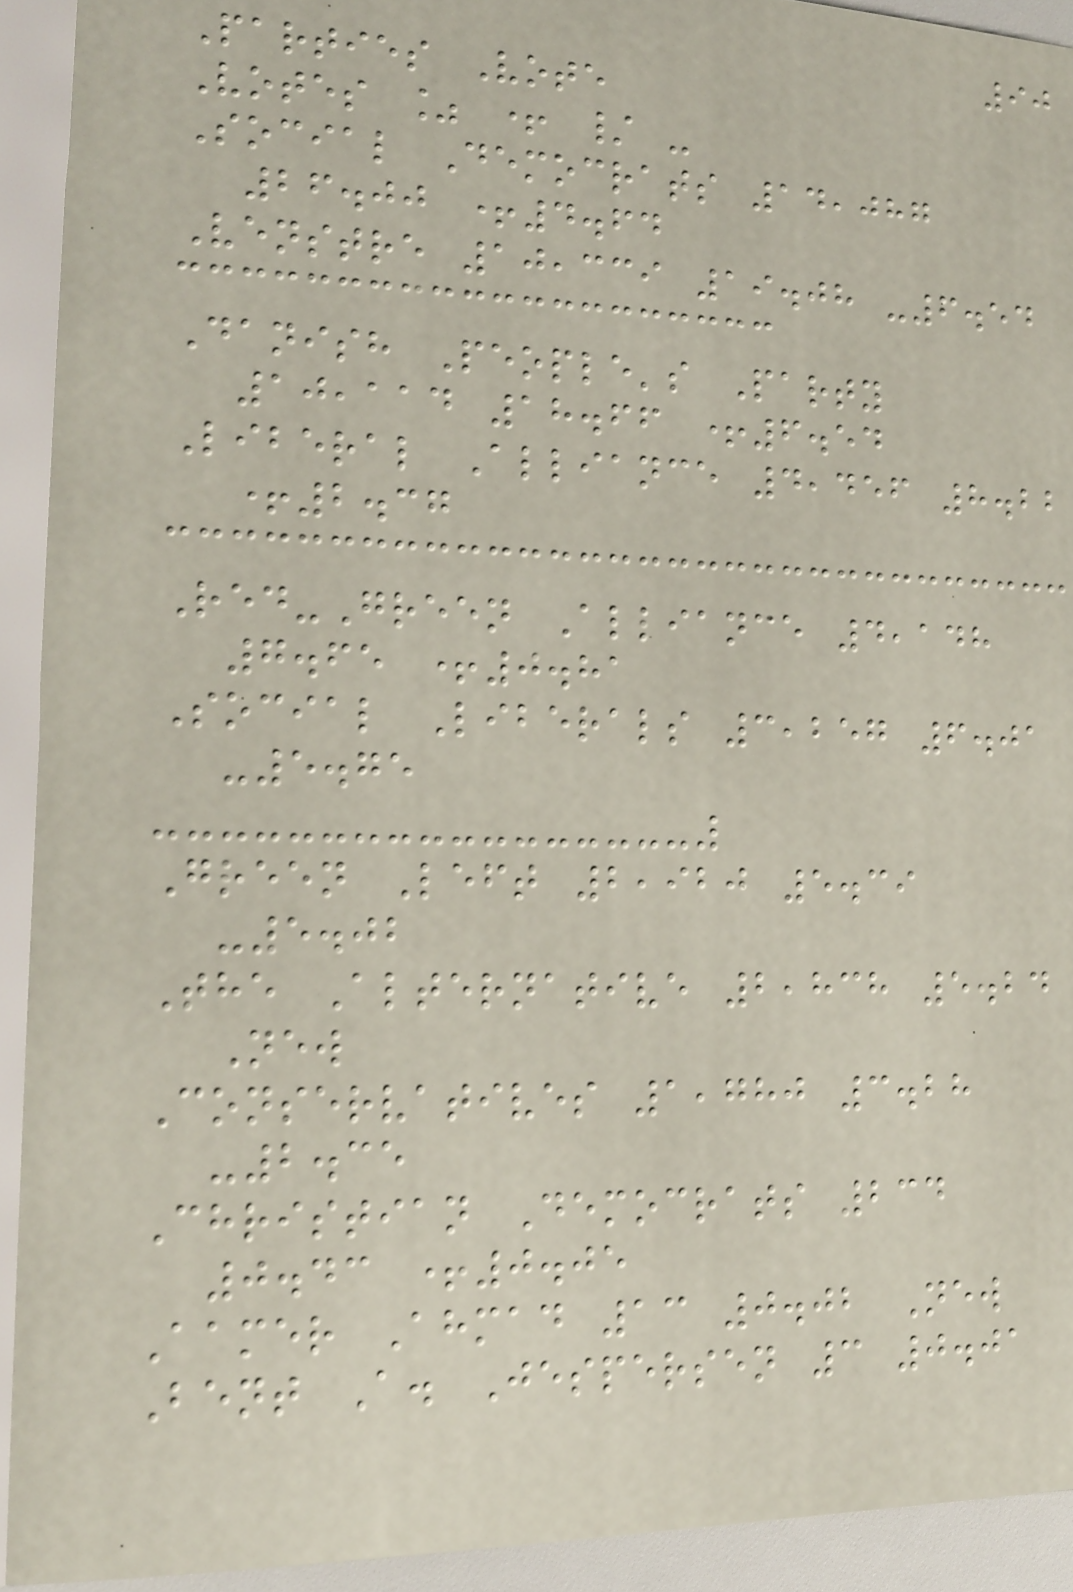90
Parties Vote
Votes % + / -
Social Democrats 14,087
26.00 +4.64
Venstre 10,339 19.08 -6.54
Danish People's Party
10,114 18.66 +6.54
Liberal Alliance 4,456 8.22
+2.37
Red-Green Alliance 4,148
7.65 +0.81
Social Liberals 3,257 6.01
-5.75
Green Left 2,920 5.39
-5.02
The Alternative 2,838 5.24
New
Conservatives 1,780 3.28
-2.35
Christian Democrats 234
0.43 +0.05
Aamer Ahmad 13 0.02 New
Bent A. Jespersen 3 0.01
